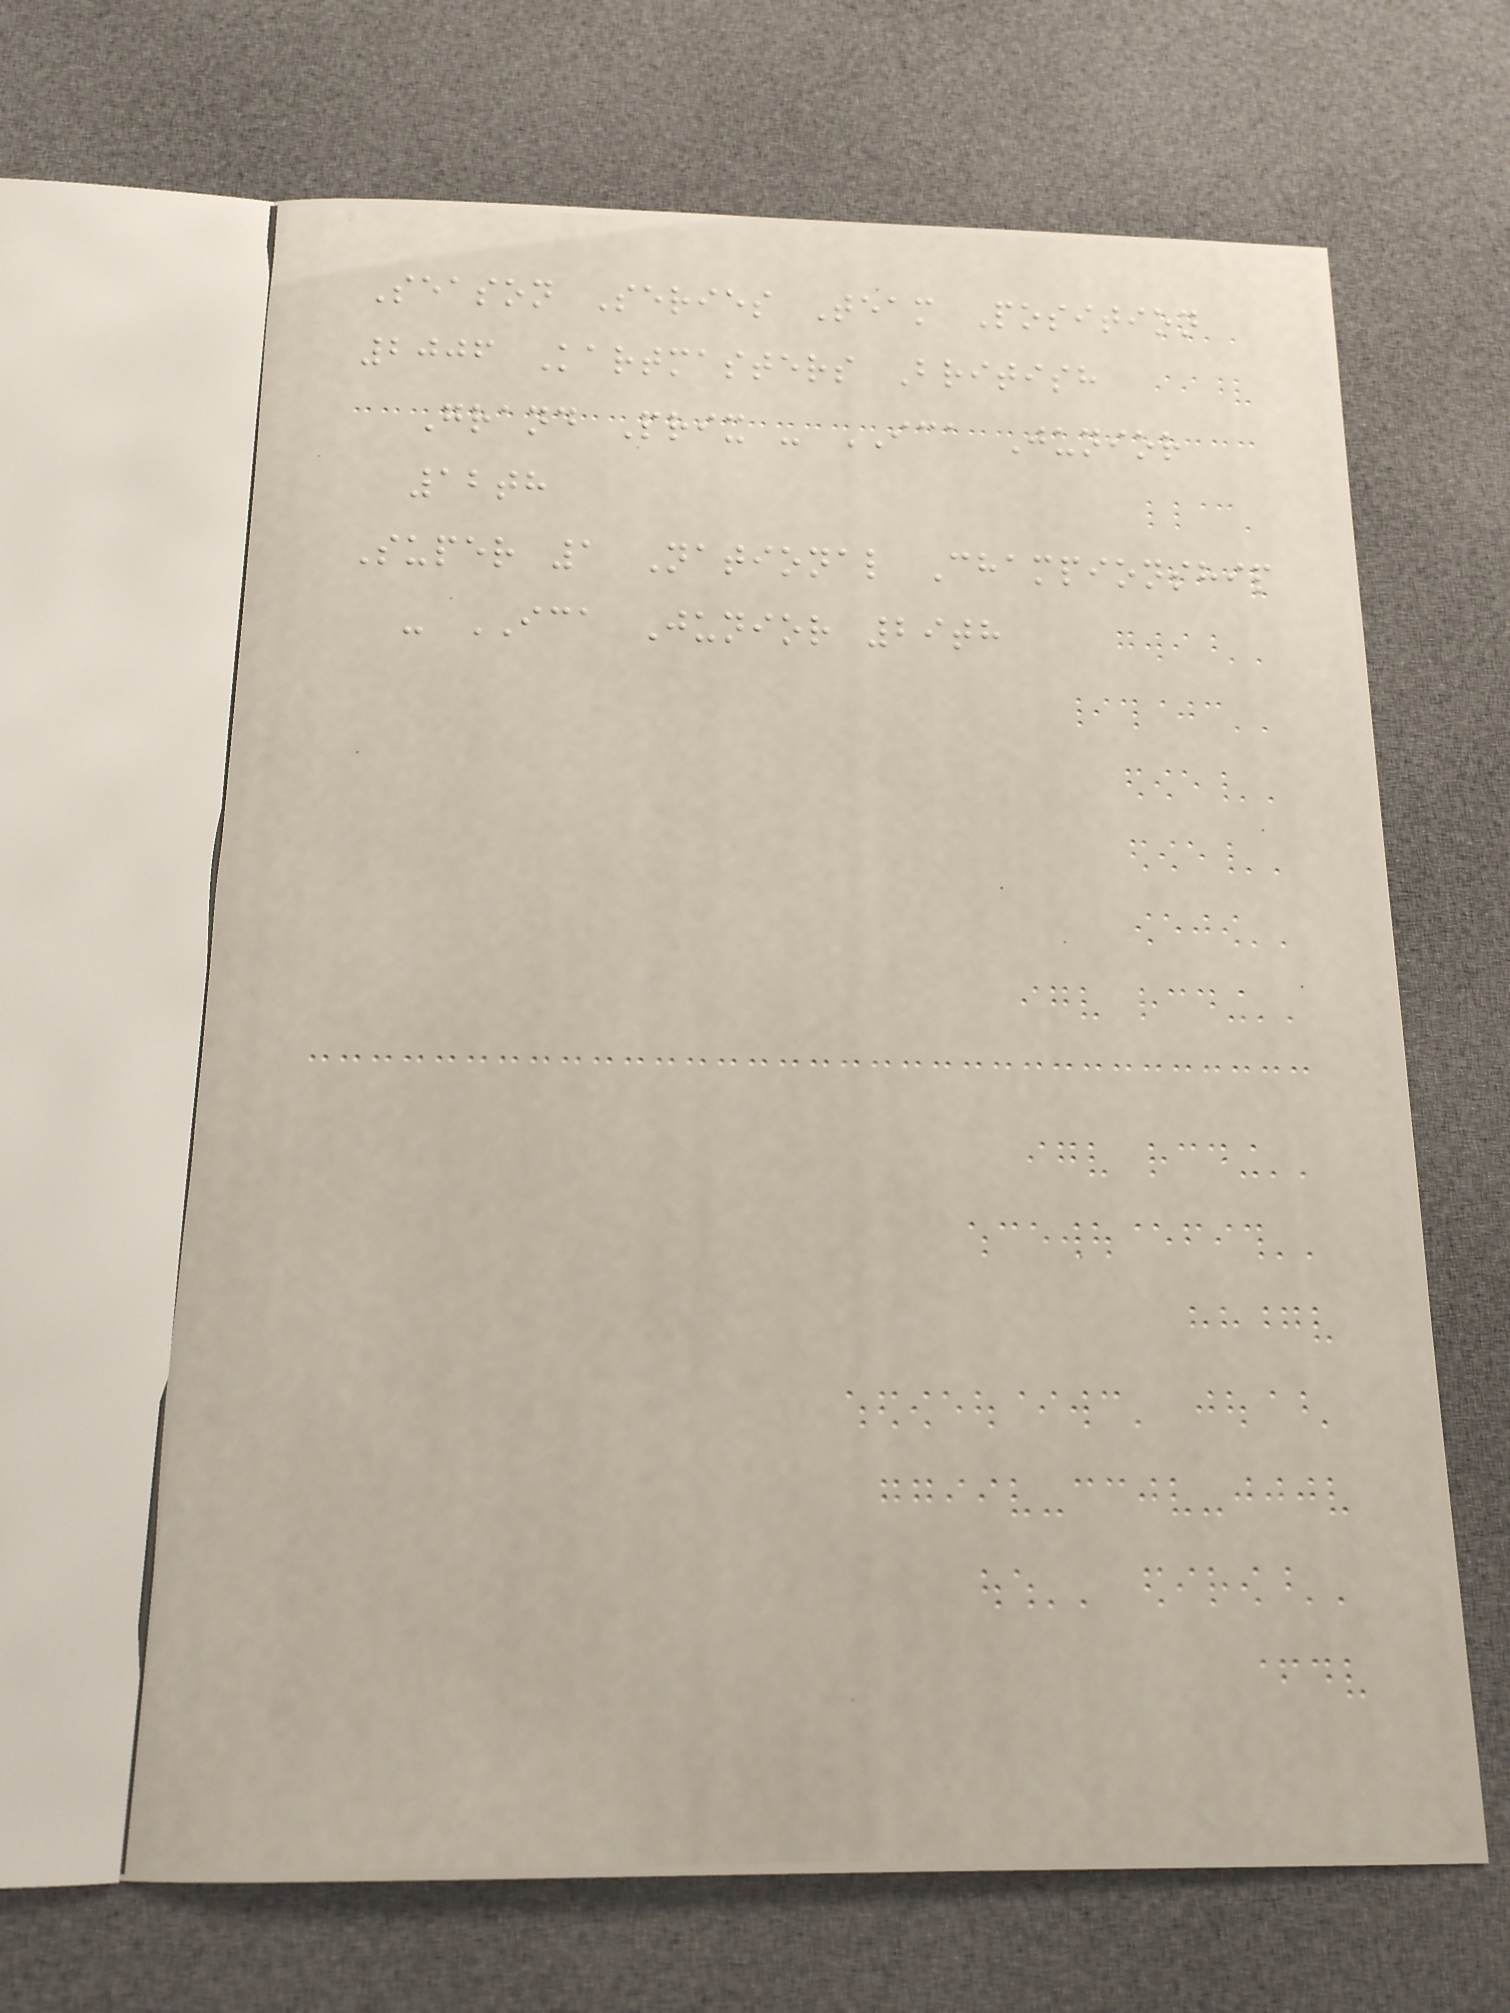Season Series Team Position
2006 Kartmasters British
Grand Prix - ICA Junior
12th
Super 1 National Championship
- ICA Junior 29th
